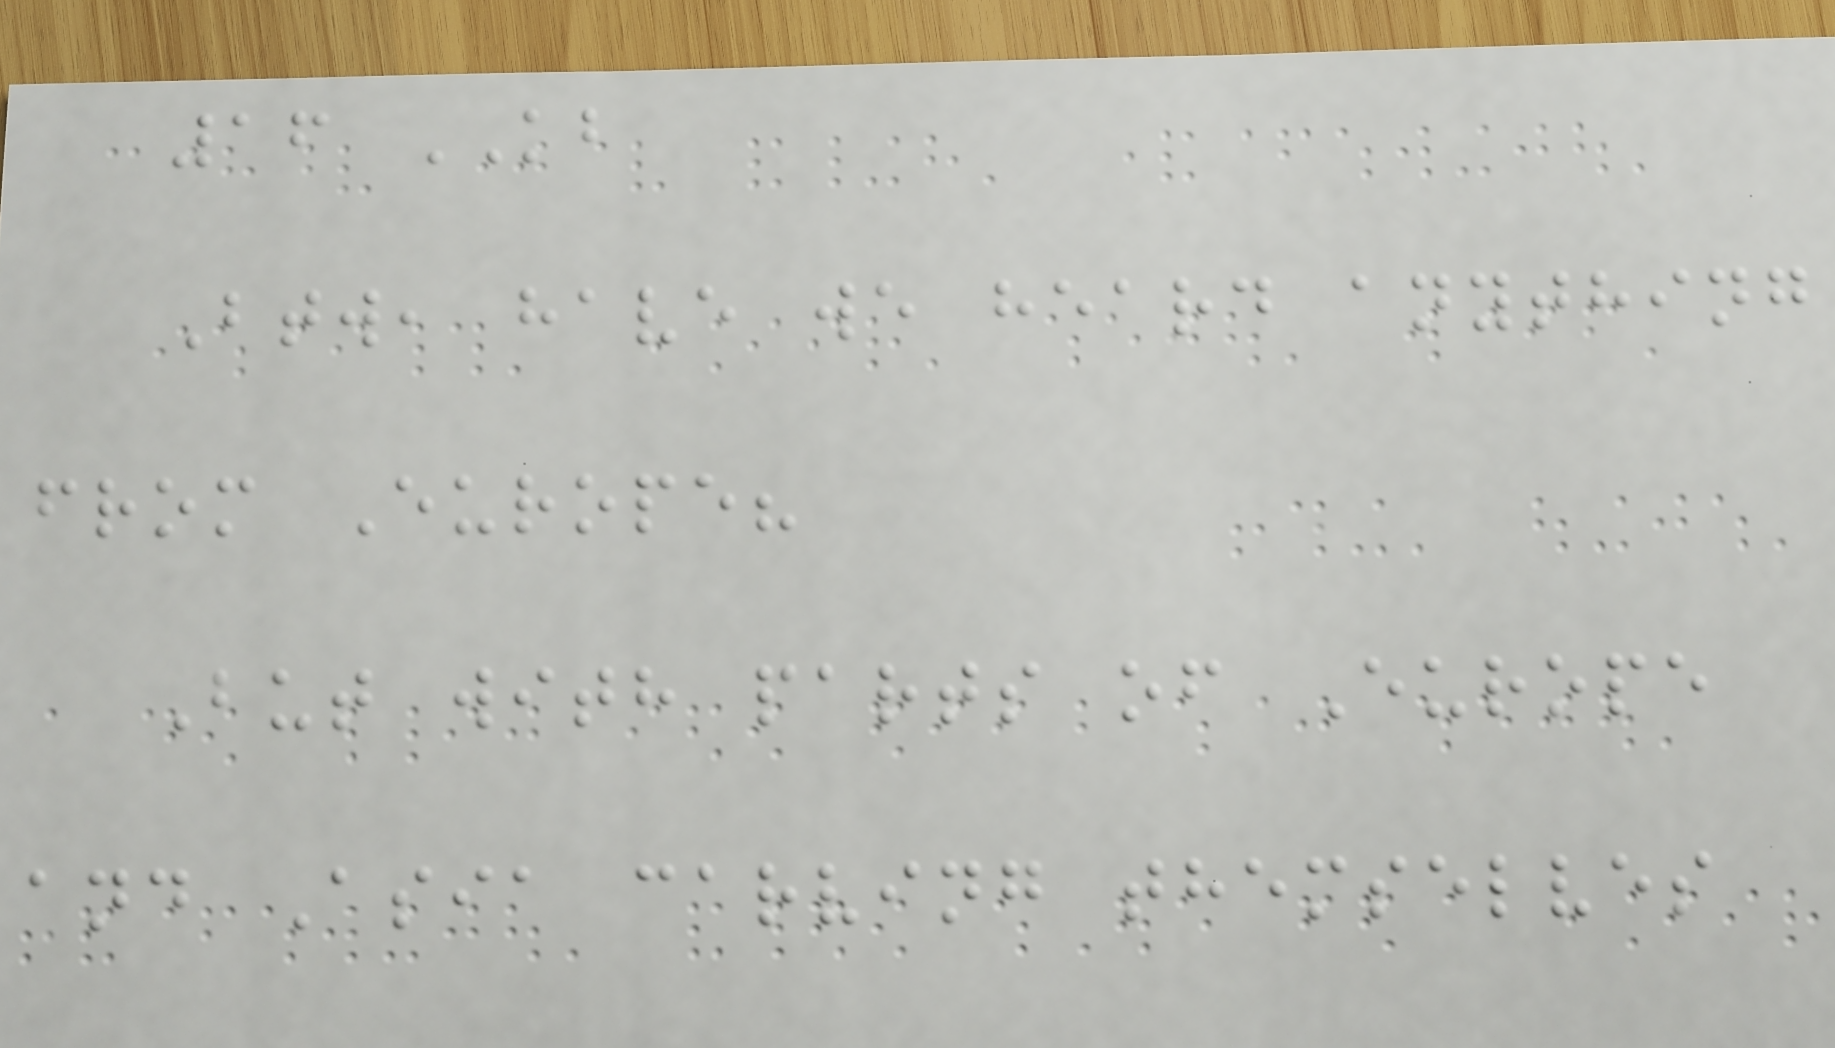16 KB
Btw, have we heard anything
from Europe?
But with parts of Europe
and Asia carving themselves
